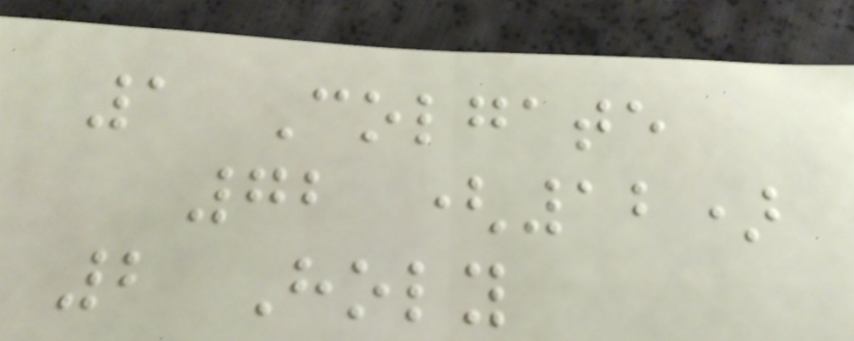1 Colgate
72 (12)
2 Holy
